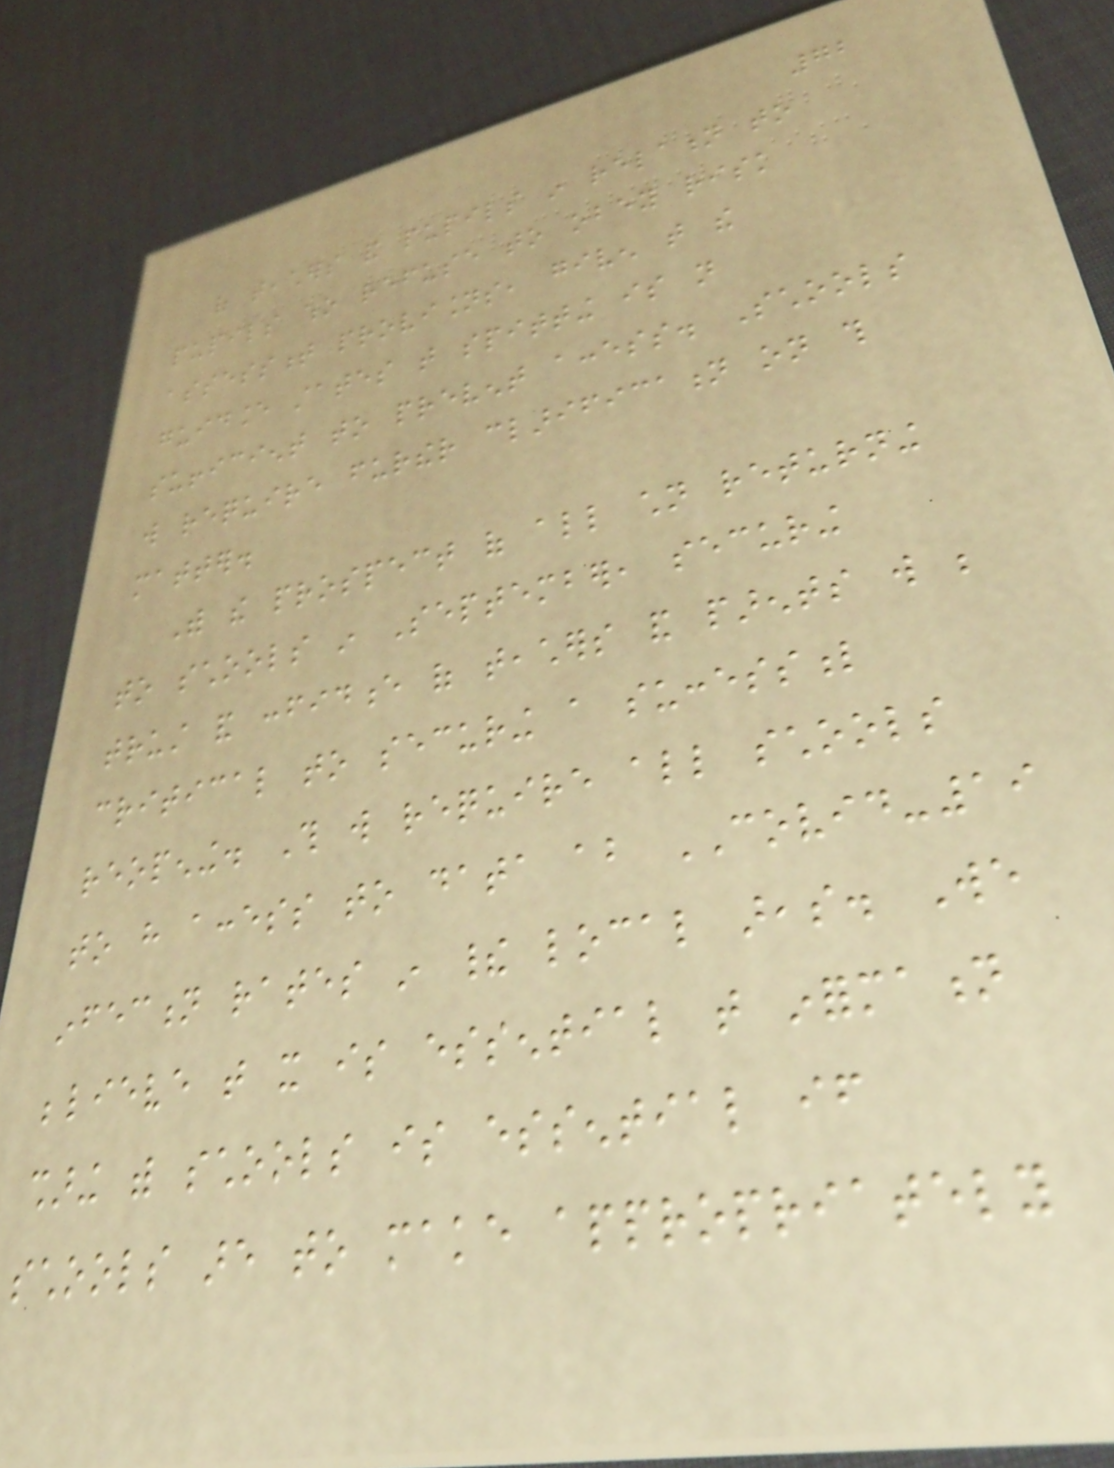72
of teachers and pupils in relation to
pupils who refuse to obey risk
assessment provisions, given that the
guidance states that spitting is not
sufficient to prevent access. Schools
will require further clarification on this
matter.
With the prospect of all children returning
to schools in September, securing
trust and confidence of teachers and parents will be
critical to securing a successful
reopening. This will require all schools
to have access to data about COVID-19
infection rates in their local areas. We
believe that it is essential that information
sharing with schools is essential if
schools are to make appropriately
